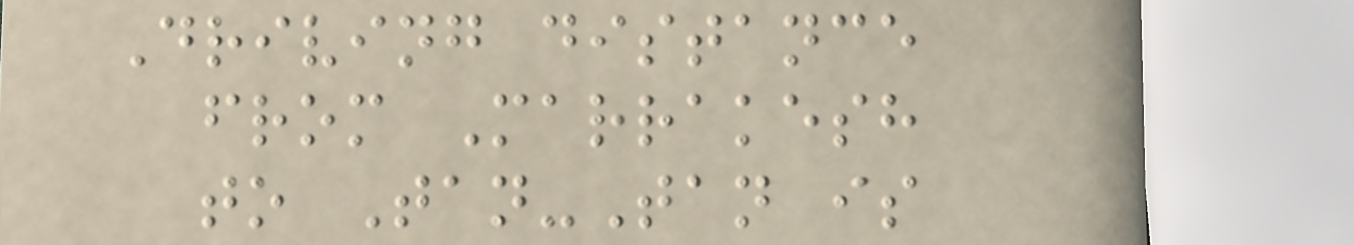Driving distance
from Marrakesh
to Tan-Tan is
